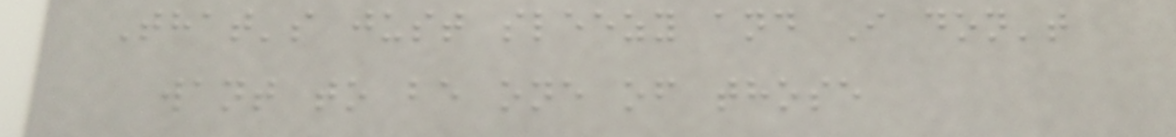That's just sleezy and I don't
want to be one of those
